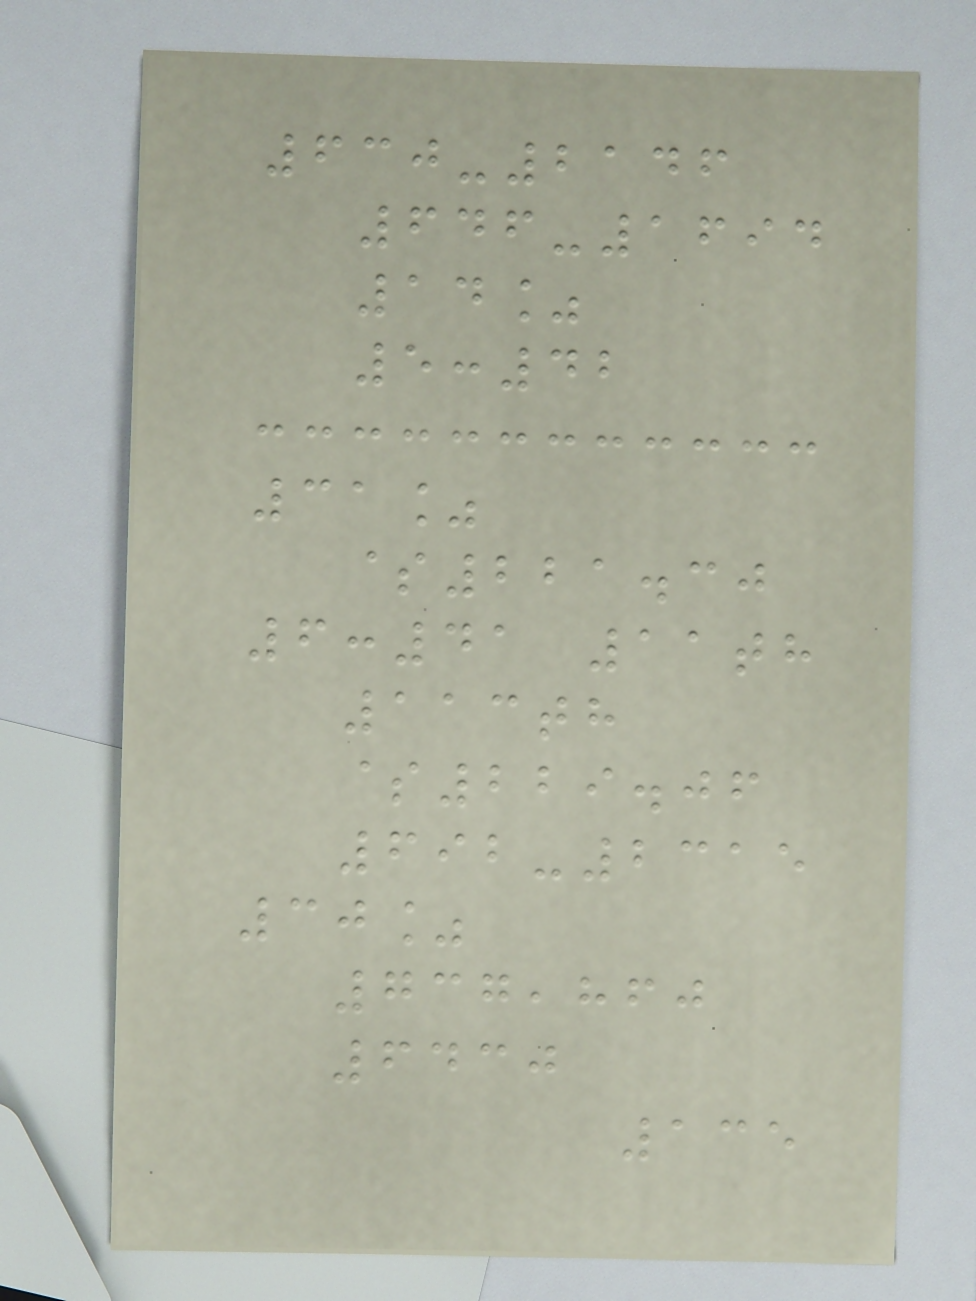630-2146
646-1694
14%
5:42
31%
$221.30
6:41 11th
113th
$229.06
692-2315
30%
737,860
6430
135
